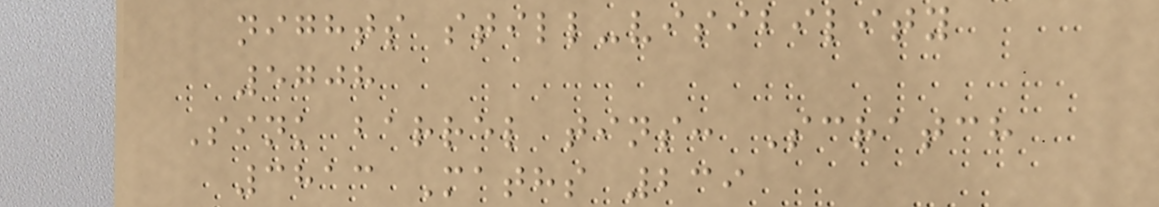nights still-visibility
5708
Sink barrel tins: Scratch
3813 Maths 239
